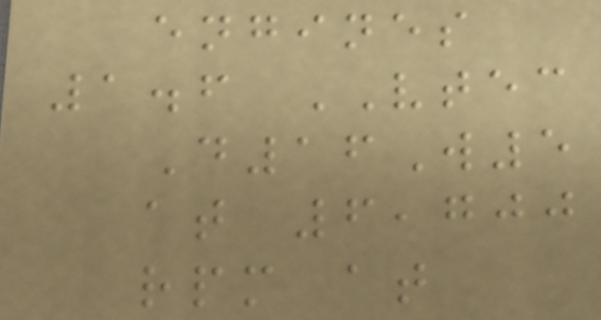engines
1.6 VTEC
D16W5
at 6,700
rpm at
